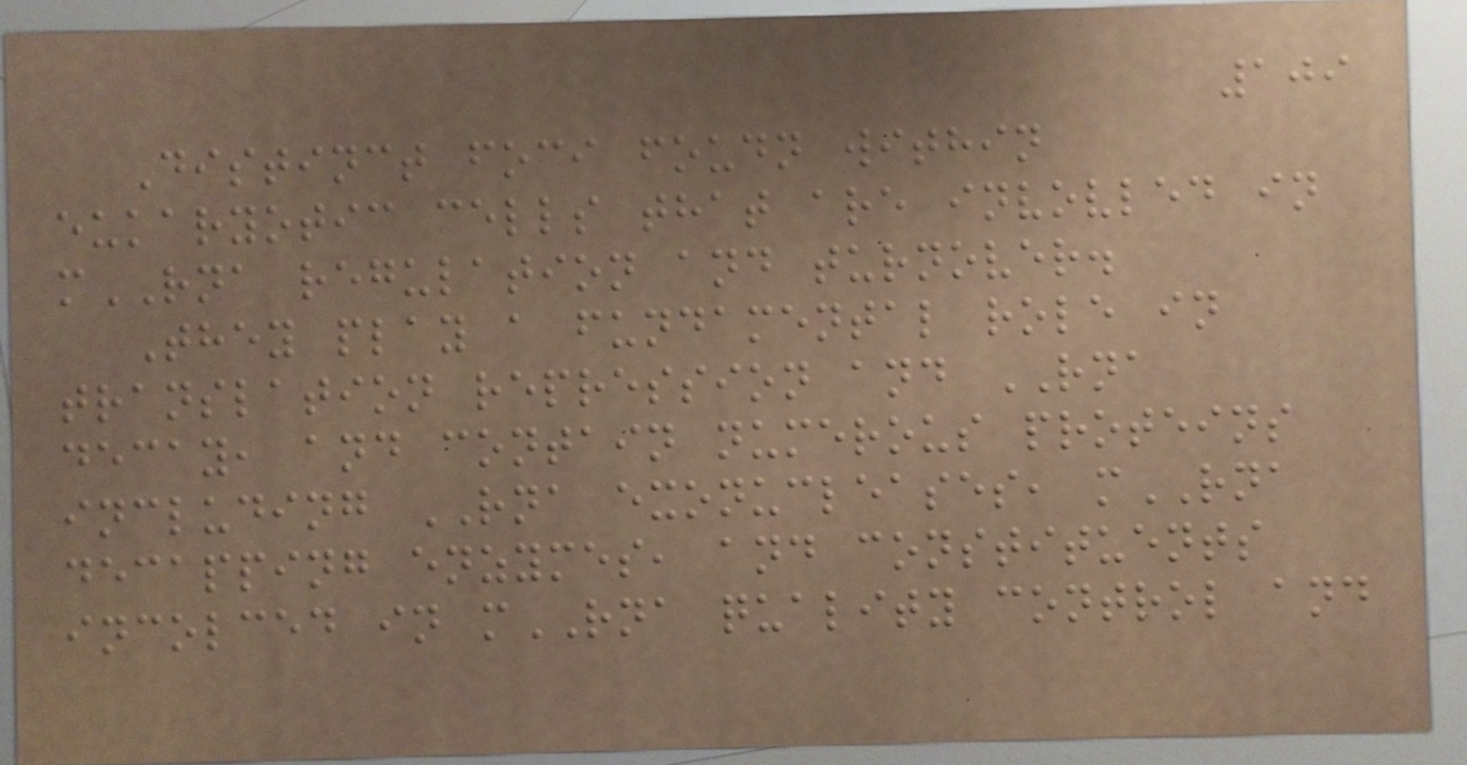109
Distinct foci foudn within
eukaryotic cells that are invovled in
mRNA regulation and turnover.
They play a fundamental role in
translation repression and RNA
decay, and contain numerous proteins
including RNA exonucleases, mRNA
decapping enzymes, and constituents
incolced in mRNA quality control and
